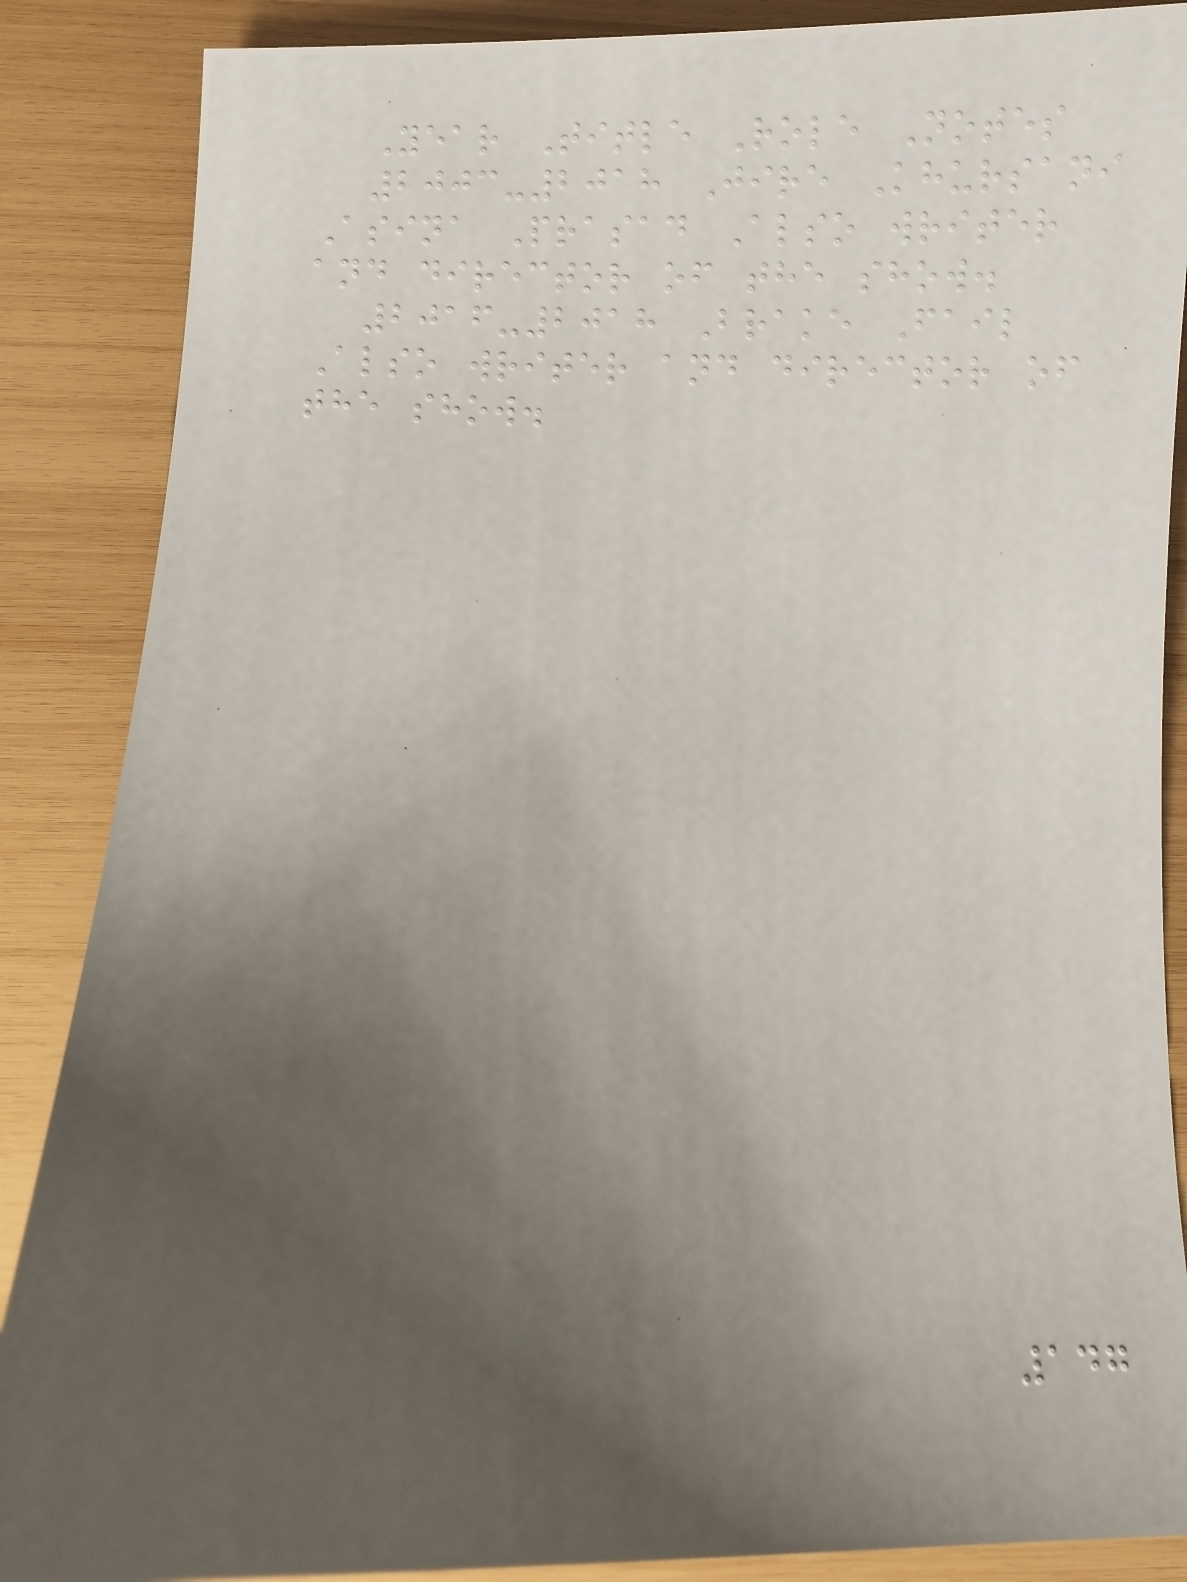Year Title Role Notes
2003-2018 Jire Khursani
Asina Prasad Also writer
and director of the show.
2016-2018 Brake Fail
Also writer and director of
the show.
147
